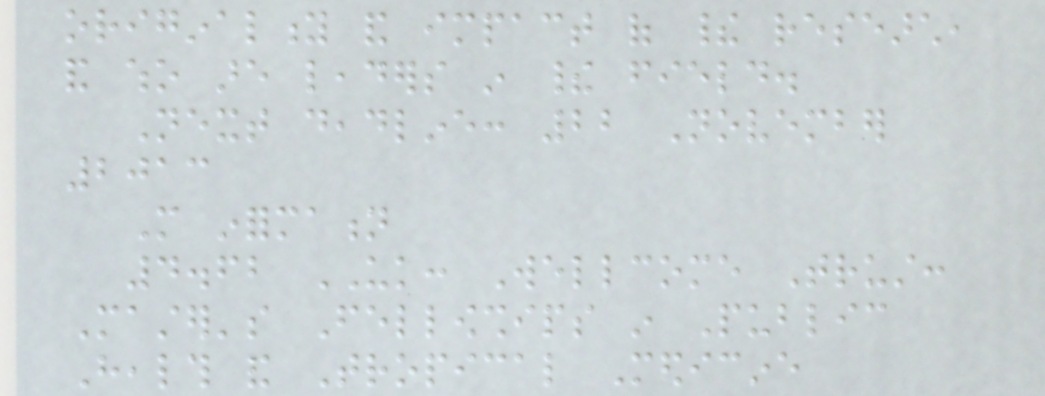originality and impact of their research,
and who are leaders in their field.
Next deadline: 22 November
2013
More information
4.62 UK: Wellcome Trust:
Master's Fellowships in Public
Health and Tropical Medicine
